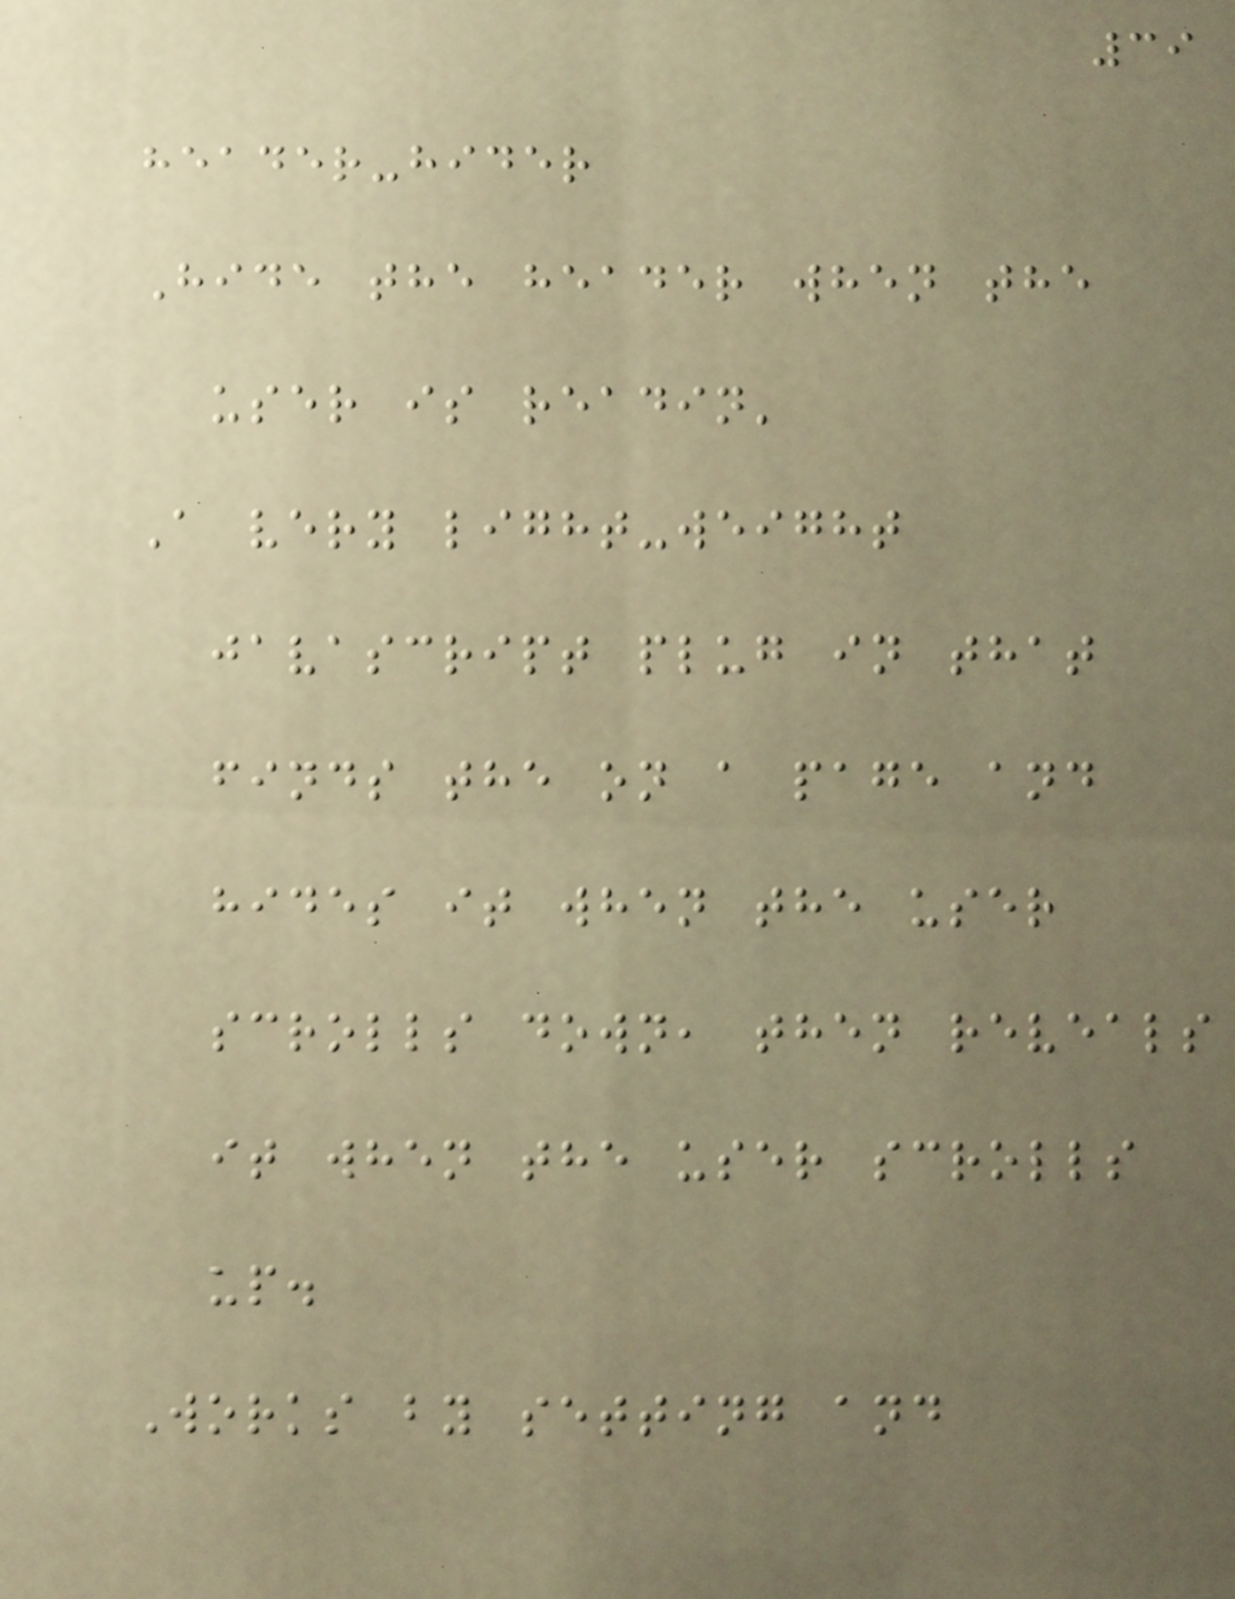39
header-hider
Hide the header when the
user is readin'
A very light-weight
javascript plug in that
finds the on a page and
hides it when the user
scrolls down, then reveals
it when the user scrolls
up.
Works by setting and
